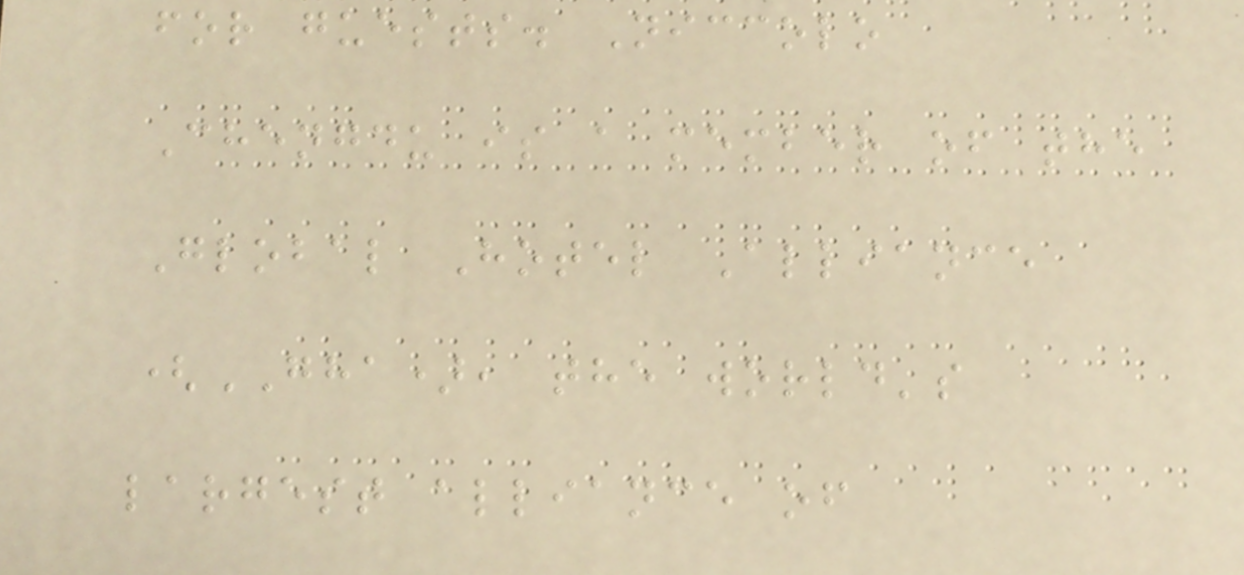for guests. Niccolo
Chengdu is a member of the
Global Hotel Alliance
(GHA), the world's
largest alliance of
